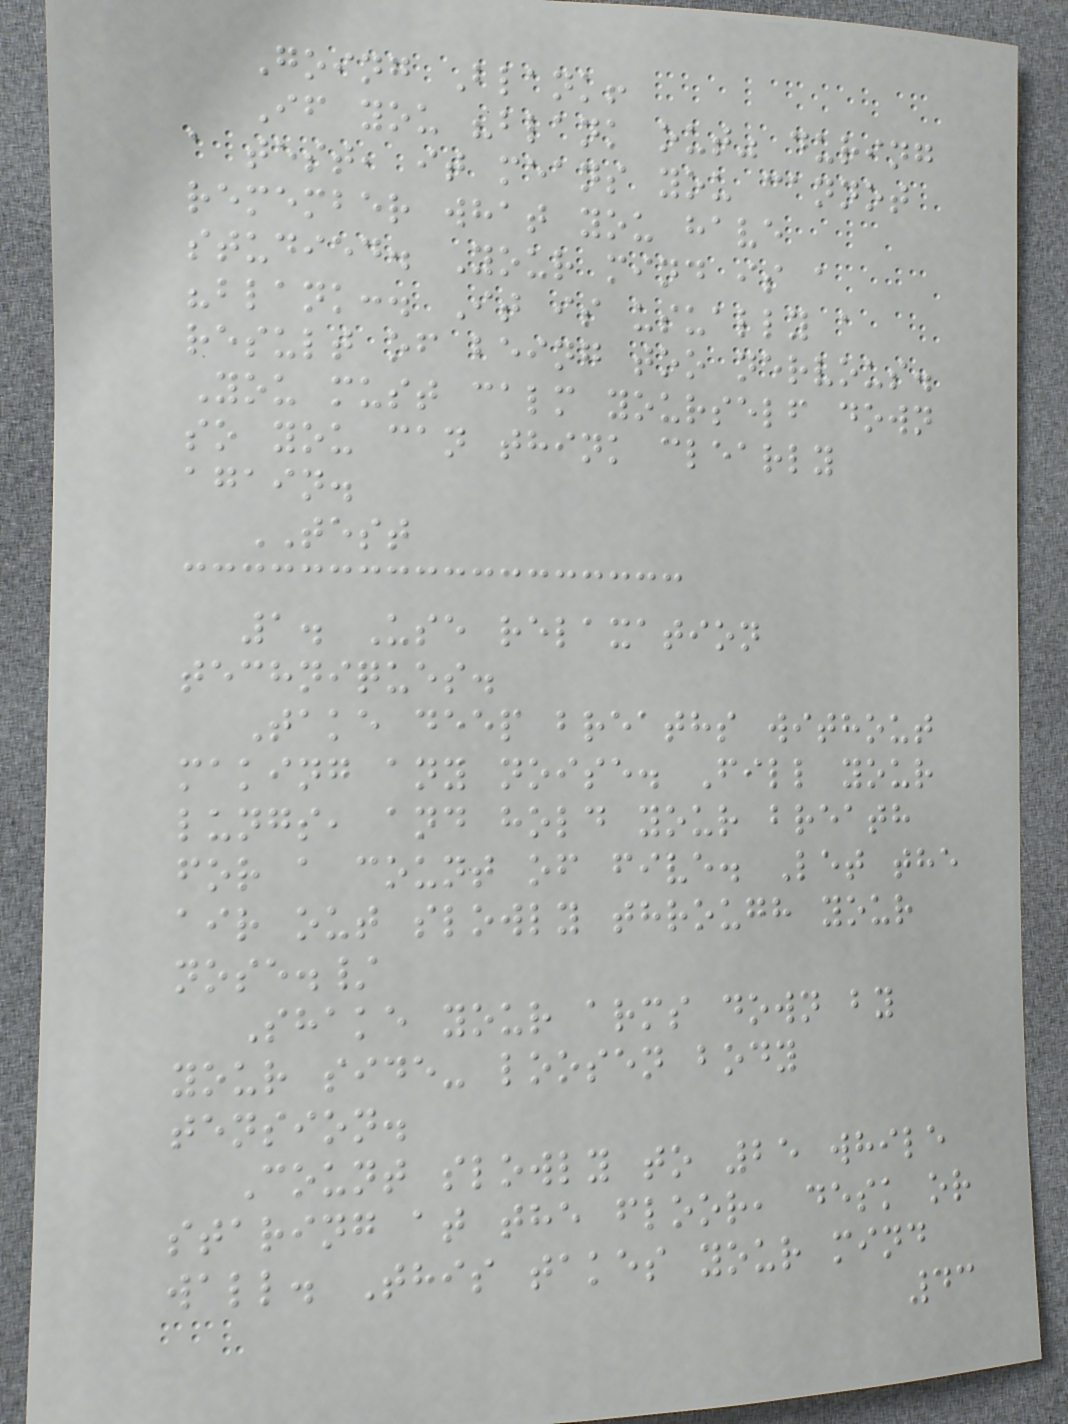Going Blank!
If you "blank out" during
a test, it means you cannot
remember what you have
studied. Your mind is a
"blank:. It is usually a
result of being too nervous.
You must calm yourself down
so you can think clearly
again.
TEST
1. Use relaxation
techniques.
Take deep breaths without
making any noise. Fill your
lungs, and hold your breath
for a count of five. Let the
air out slowly through your
nose./
Shake your arms down by
your side- loosen body
tension.
Count slowly to 25 while
staring at the floor, desk or
wall. This takes your mind
43
